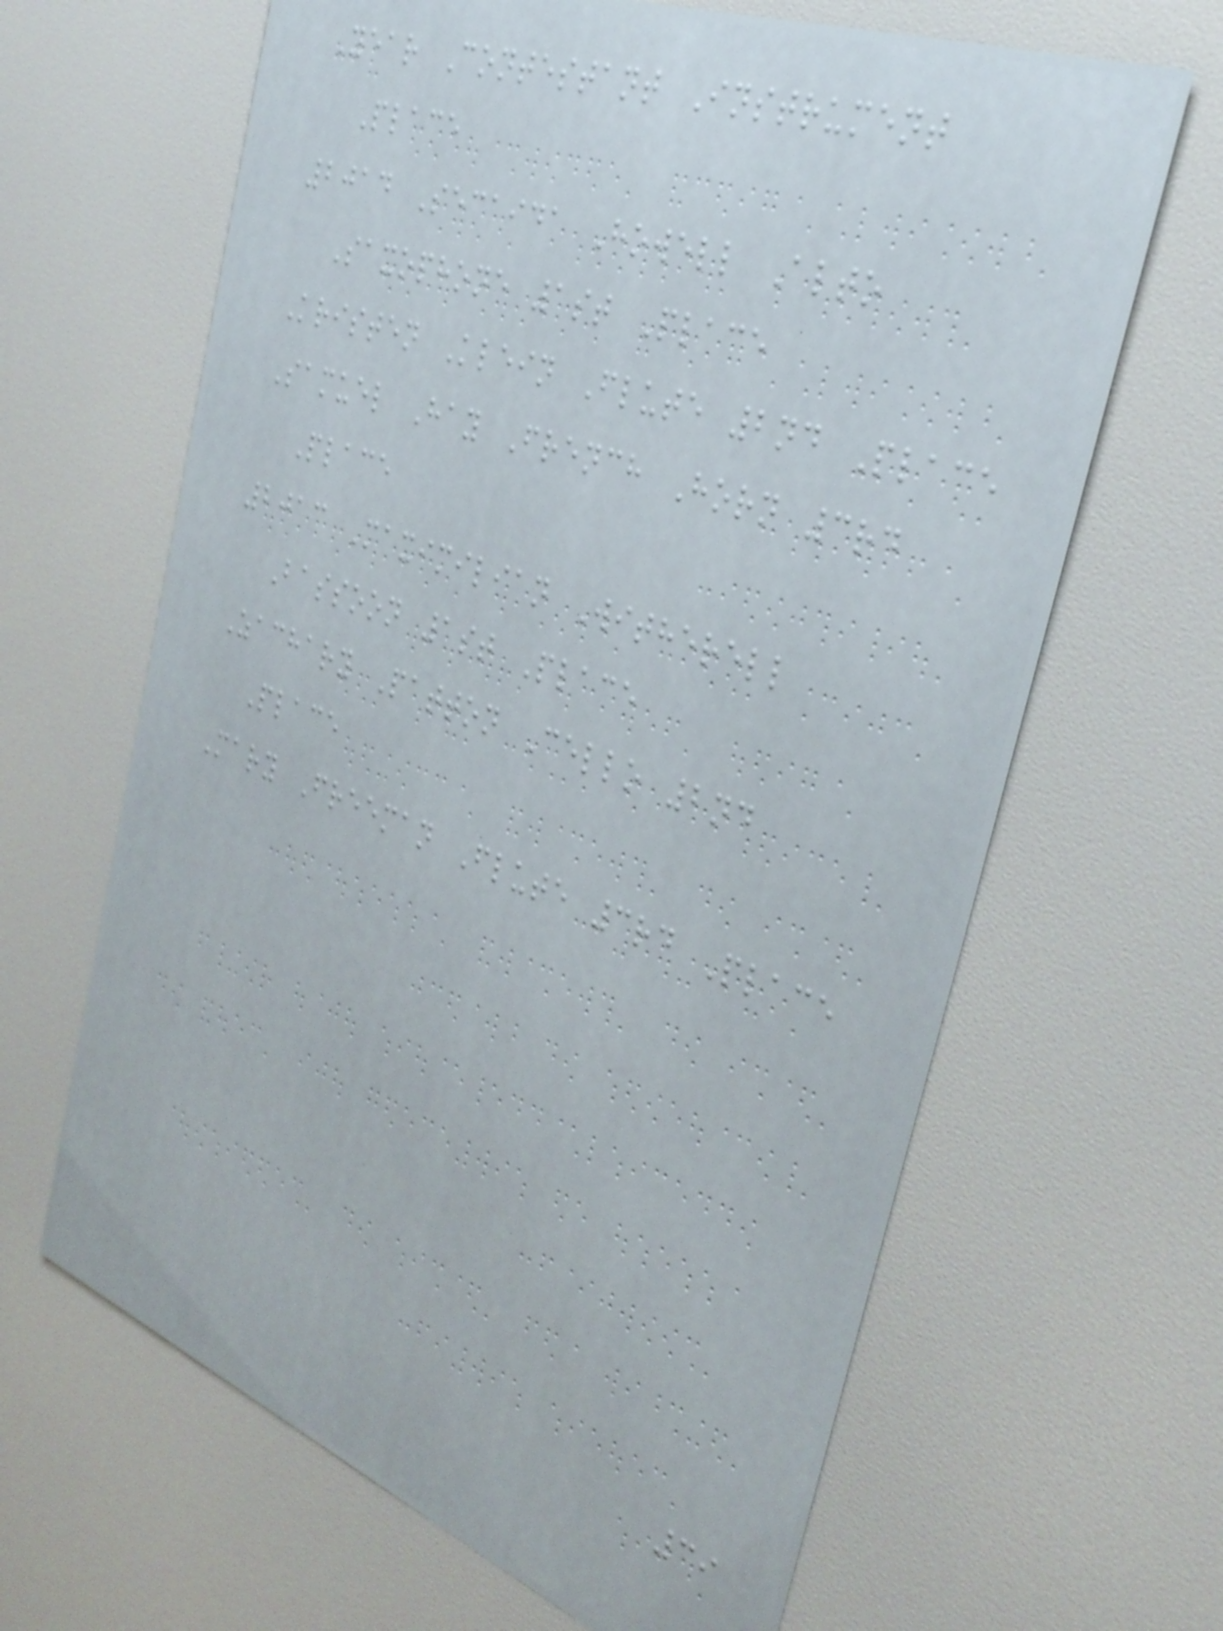Year Contestant Instrument
Place
2014 Secaida Howell Alto
Saxophone 1st Place
Kristen Klein Flute 2nd Place
Samuel Hay French Horn 3rd
Place
2013 Maximilian Witherell
Bassoon 1st Place
Zachary Patton Cello 2nd
Place
Mary Freeman Flute 3rd Place
39
